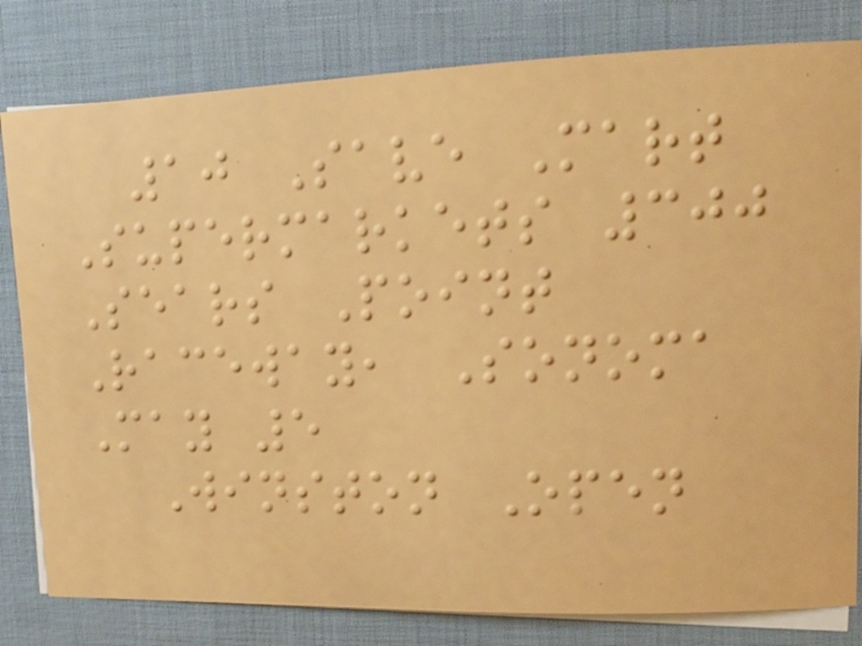10 Save Mart
Supermarkets 300
Sears Point
Raceway, Sonoma
May 5
Winston Open
